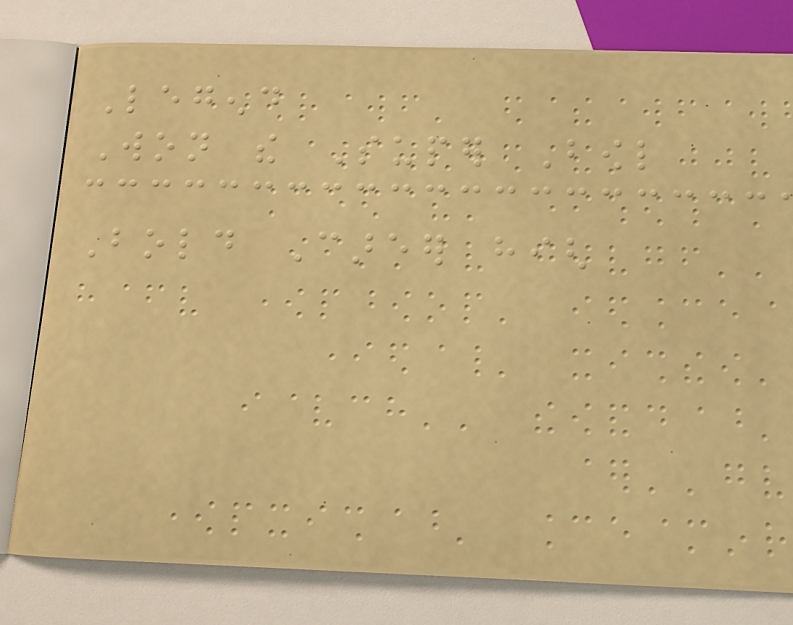Legend
Won the Super Bowl
Bold Career high
